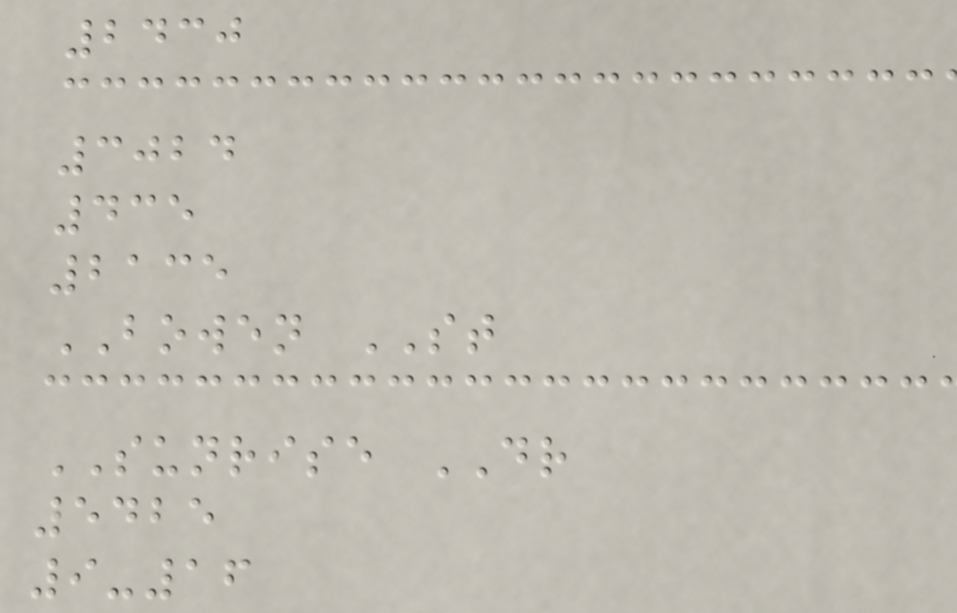2430
3024
435
2135
BOWEN ST
SUNRISE DR
5425
9-16
